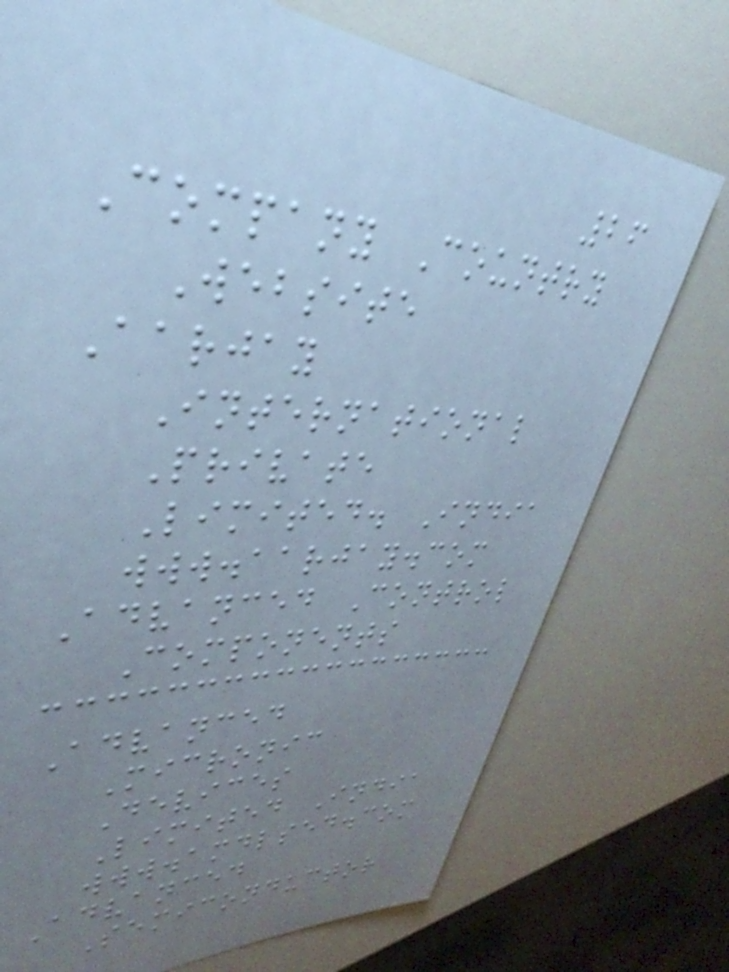26
Company Country
Website
Aarjay
International
Private
Limited. India
www.aarjay.com
Advanced Control
Components
Advanced
Micronic
Devices
Limited India
www.amdlsed.com
Advanced
Semiconductor
